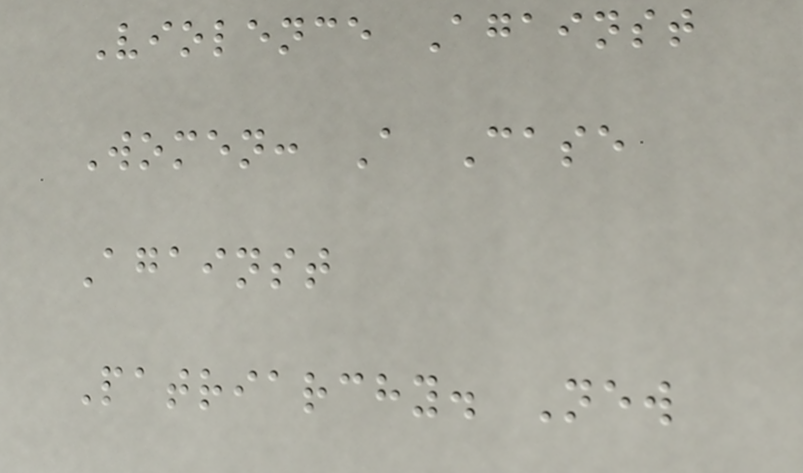Violence Against
Women: A Case
Against
Patriarchy. New
